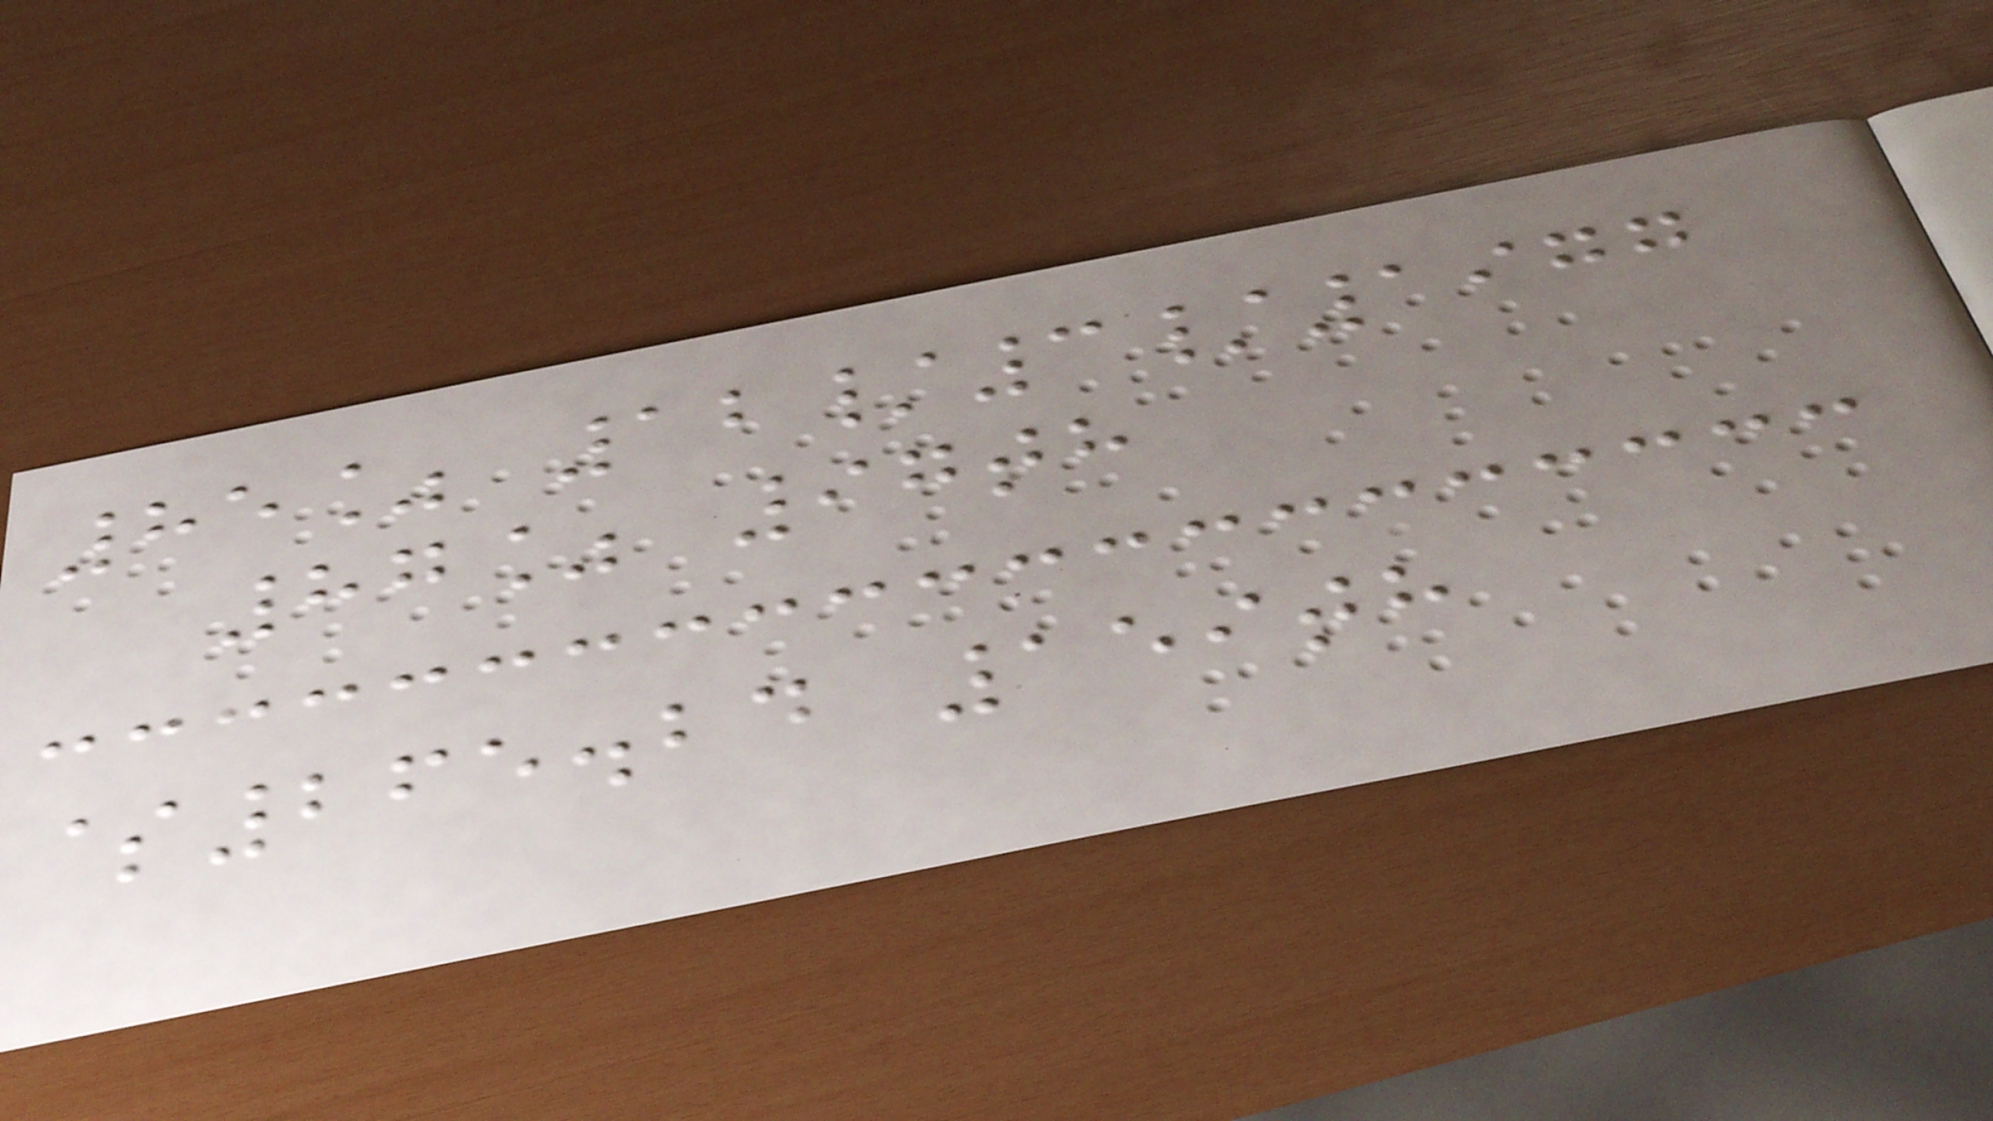85% 12/3/1977
87% 97th
$265.24 159th
